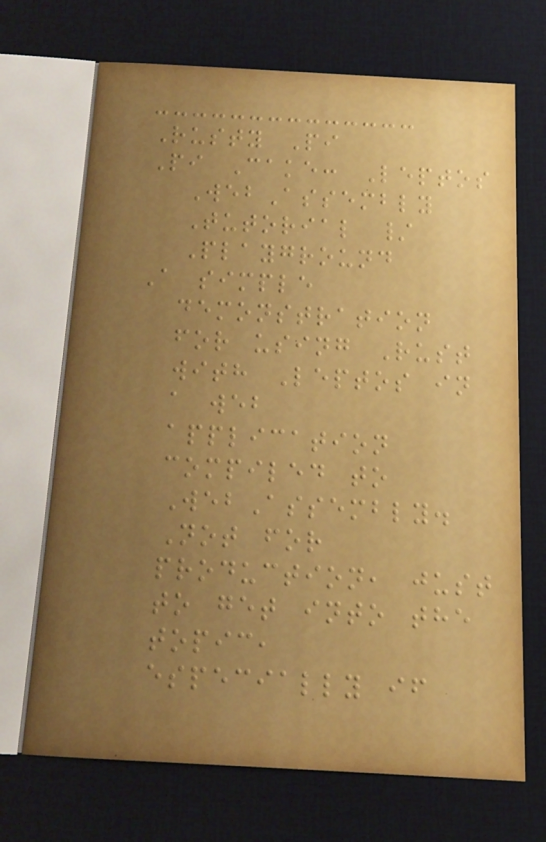Rusty Pi
Pi Cake: Leptos
WebAssembly
Tutorial /
Playground
A simple
demonstration
for using Rust
with Leptos in
a web
application
compiled to
WebAssembly.
Not for
production, just
to get into the
topic,
especially if
